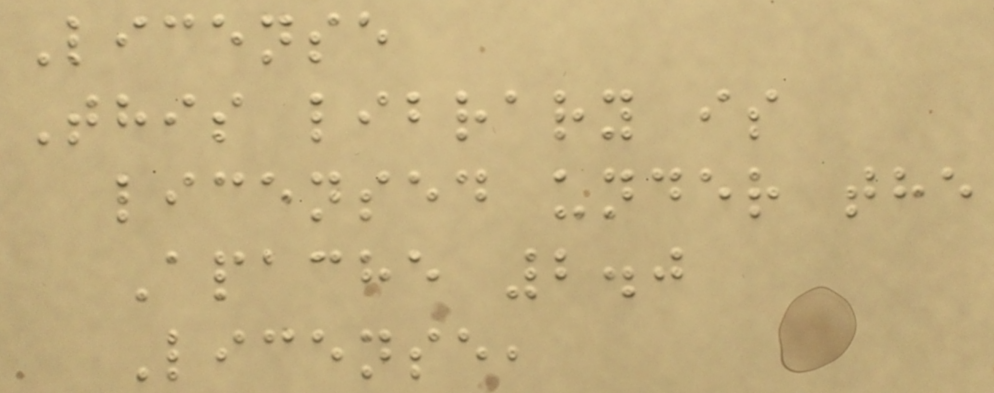License
This library is
licensed under the
Apache 2.0
License,
